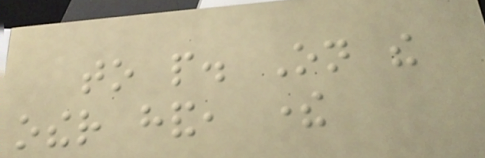to people. On the
other hand, there
